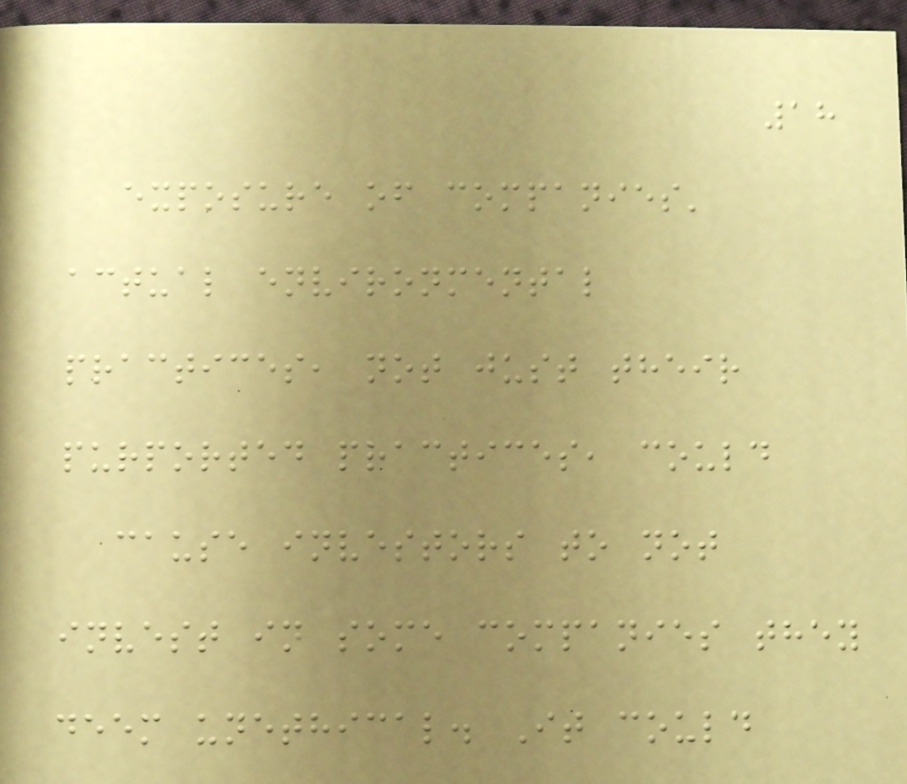18
exposure of companies'
actual environmental
practices, not just their
purported practices, could
cause investors to not
invest in some companies they
deem unethical. It could
